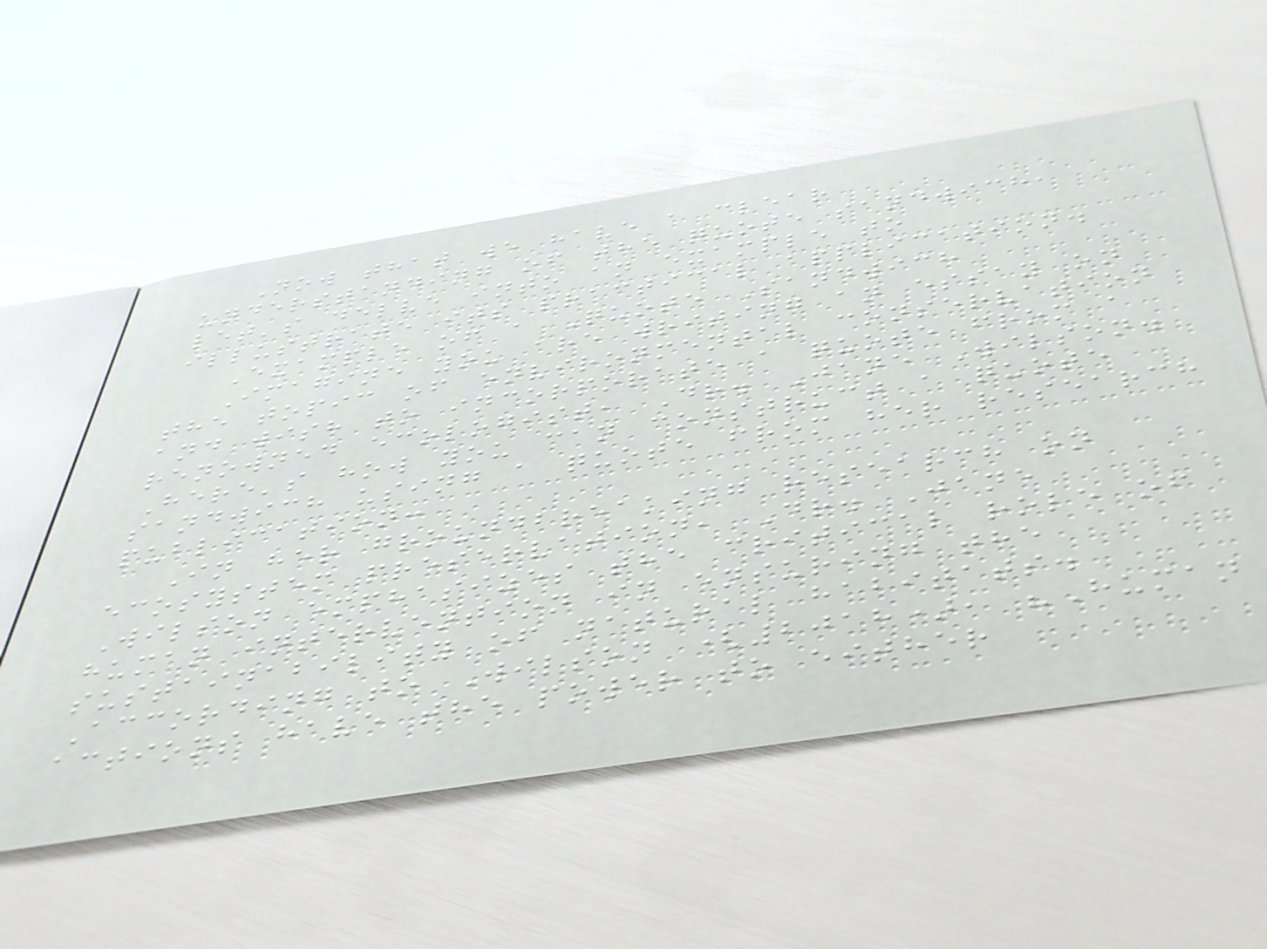Now that we have a clear
understanding of the quote sandwich,
let's delve into an example to
illustrate its practical application.
Example of a Quote Sandwich
Imagine you are writing an essay on
the topic of environmental conservation
and wish to incorporate a quote from a
renowned ecologist, Dr. Jane Wilson.
Here's how you can construct a quote
sandwich using a quote from her research
publication:
In her groundbreaking research on
ecosystem preservation, Dr. Jane
Wilson emphasizes the critical role of
human intervention in ensuring the
sustainability of natural habitats.
According to Wilson (2018), "Human
actions have the power to either
